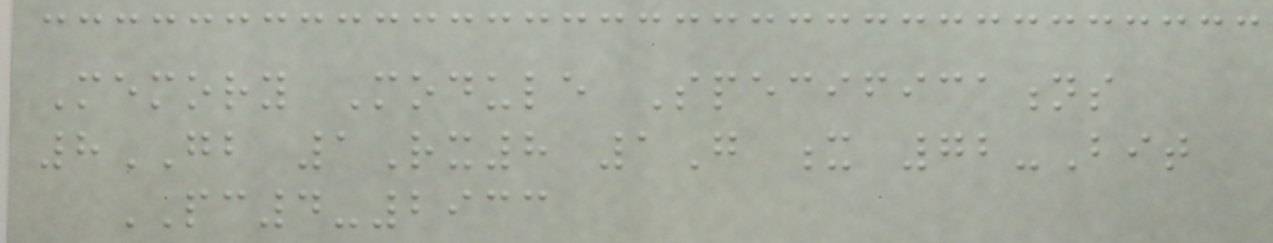Memory Module Specifications
8GB 1Rx8 1G x 72-Bit
PC4-2933
